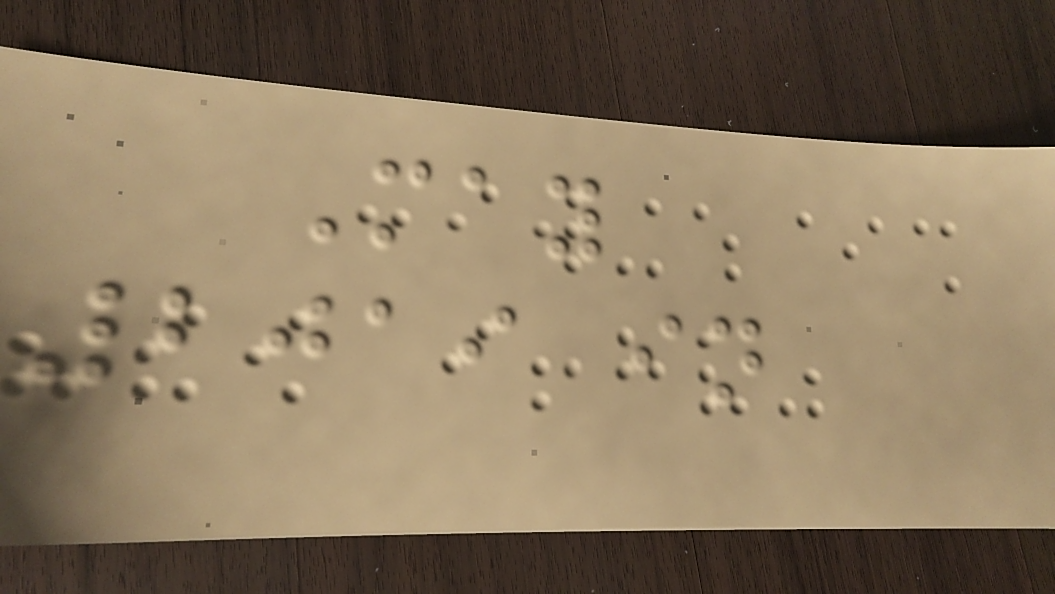May
2019 in
